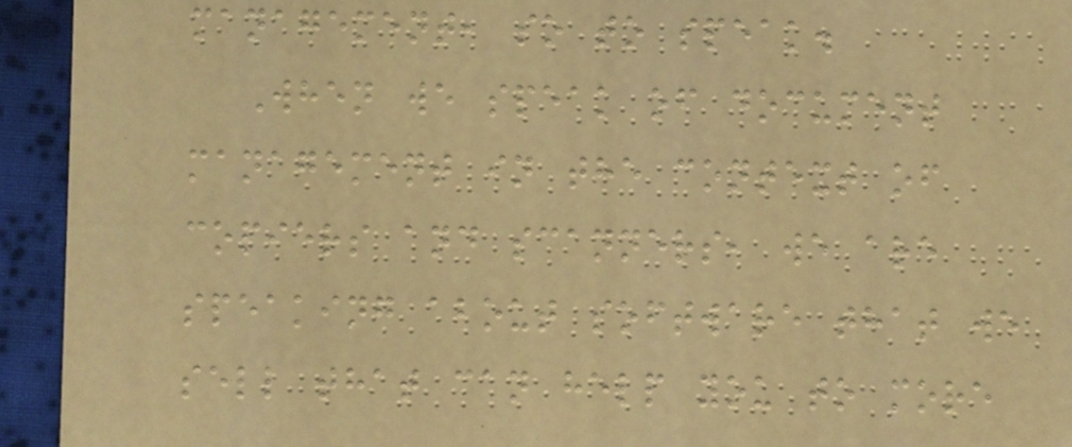management, so to speak.
When we speak of document
management in the context of
copiers and scanners, we are
speaking about software that we
sell that can help you to more
